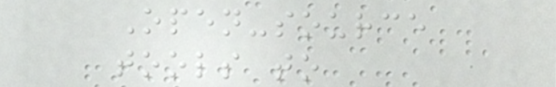Open-source
tools to
